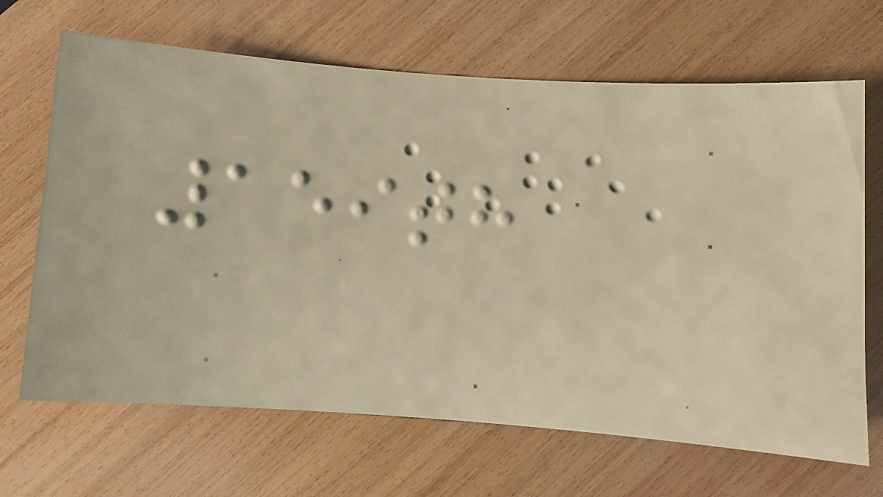159th
